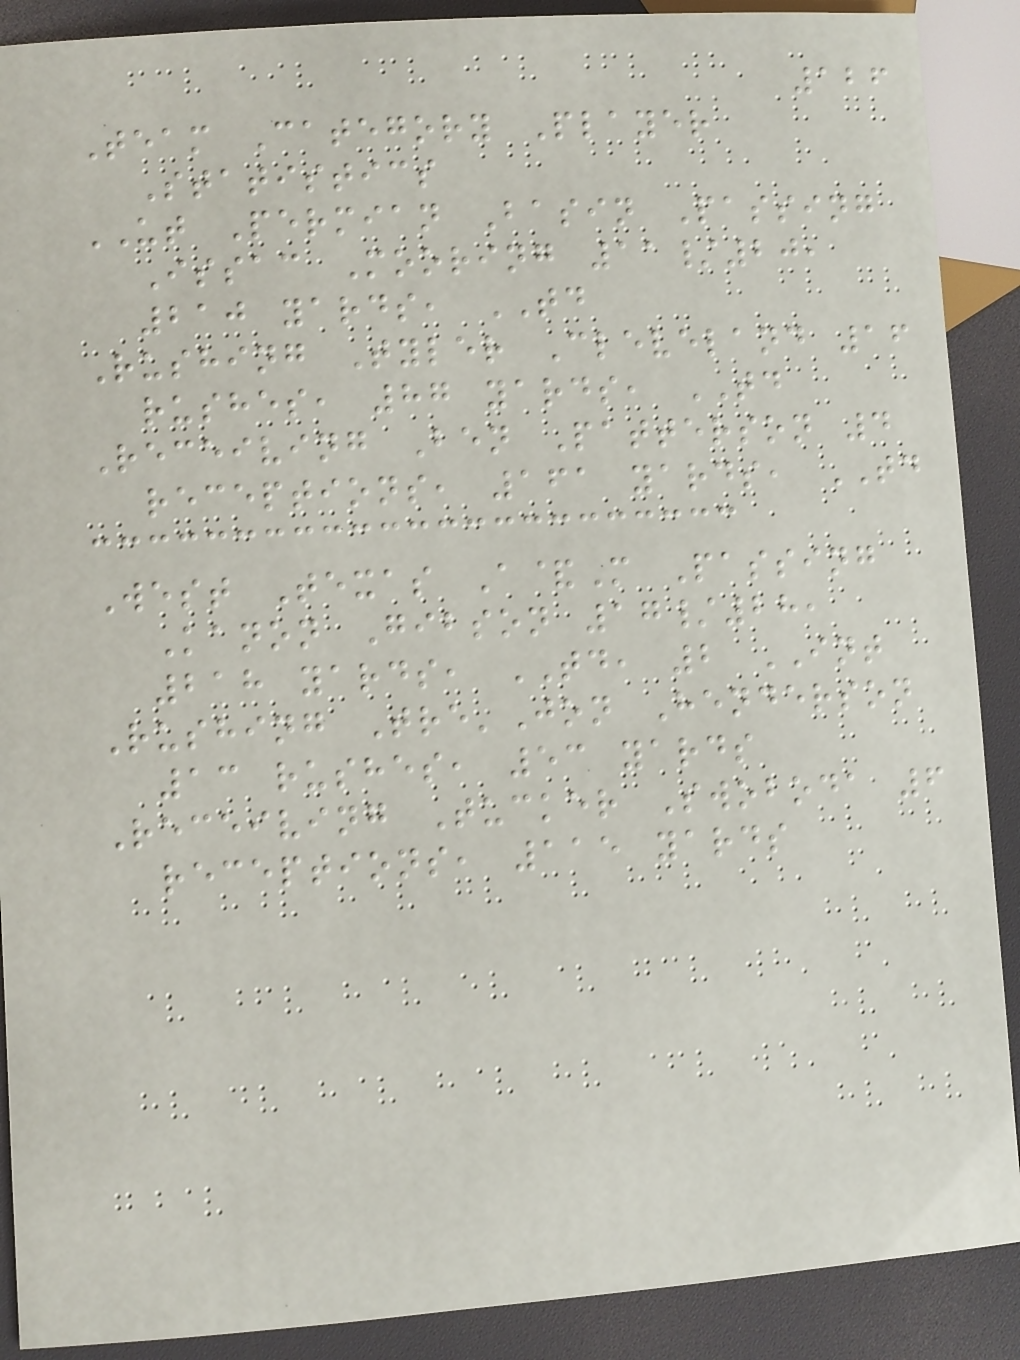126
Team Category Player
Statistics
UT Permian Basin Passing
Issac Mooring 11/20,
210 yards, TD
Rushing Tyler Cleveland 16
rushes, 87 yards, TD
Receiving Ben Patterson 4
receptions, 161 yards, TD
West Texas A&M Passing
Kanon Gibson 17/28,
218 yards, TD, 2 INT
Rushing Tre'Jon Henderson
13 rushes, 53 yards
Receiving Tucker Swoboda 6
receptions, 115 yards
